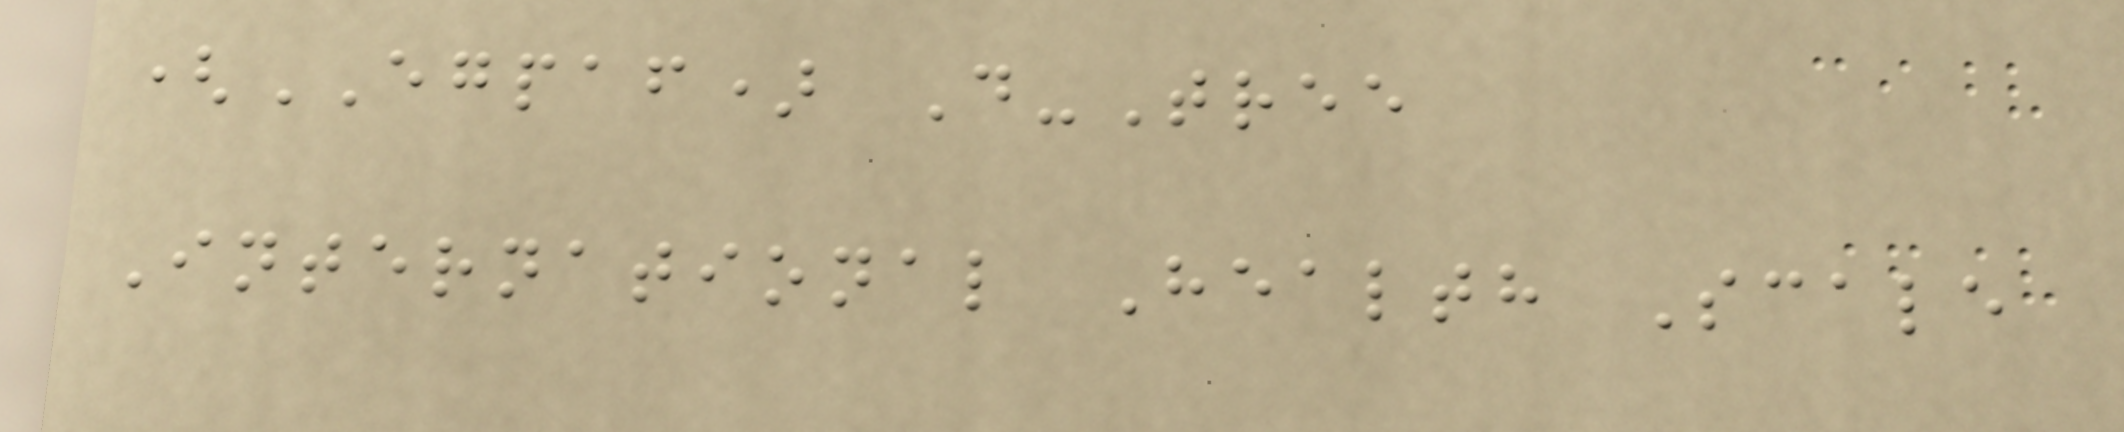(EGPAF) D-Tree
International Health Scale
